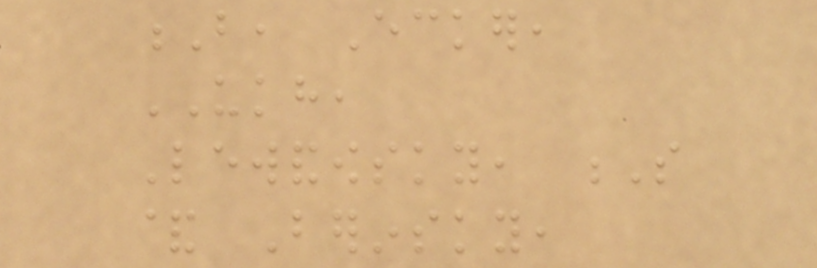B, Ecker,
UKH,
Lewandowsky, S
& Berinsky,
